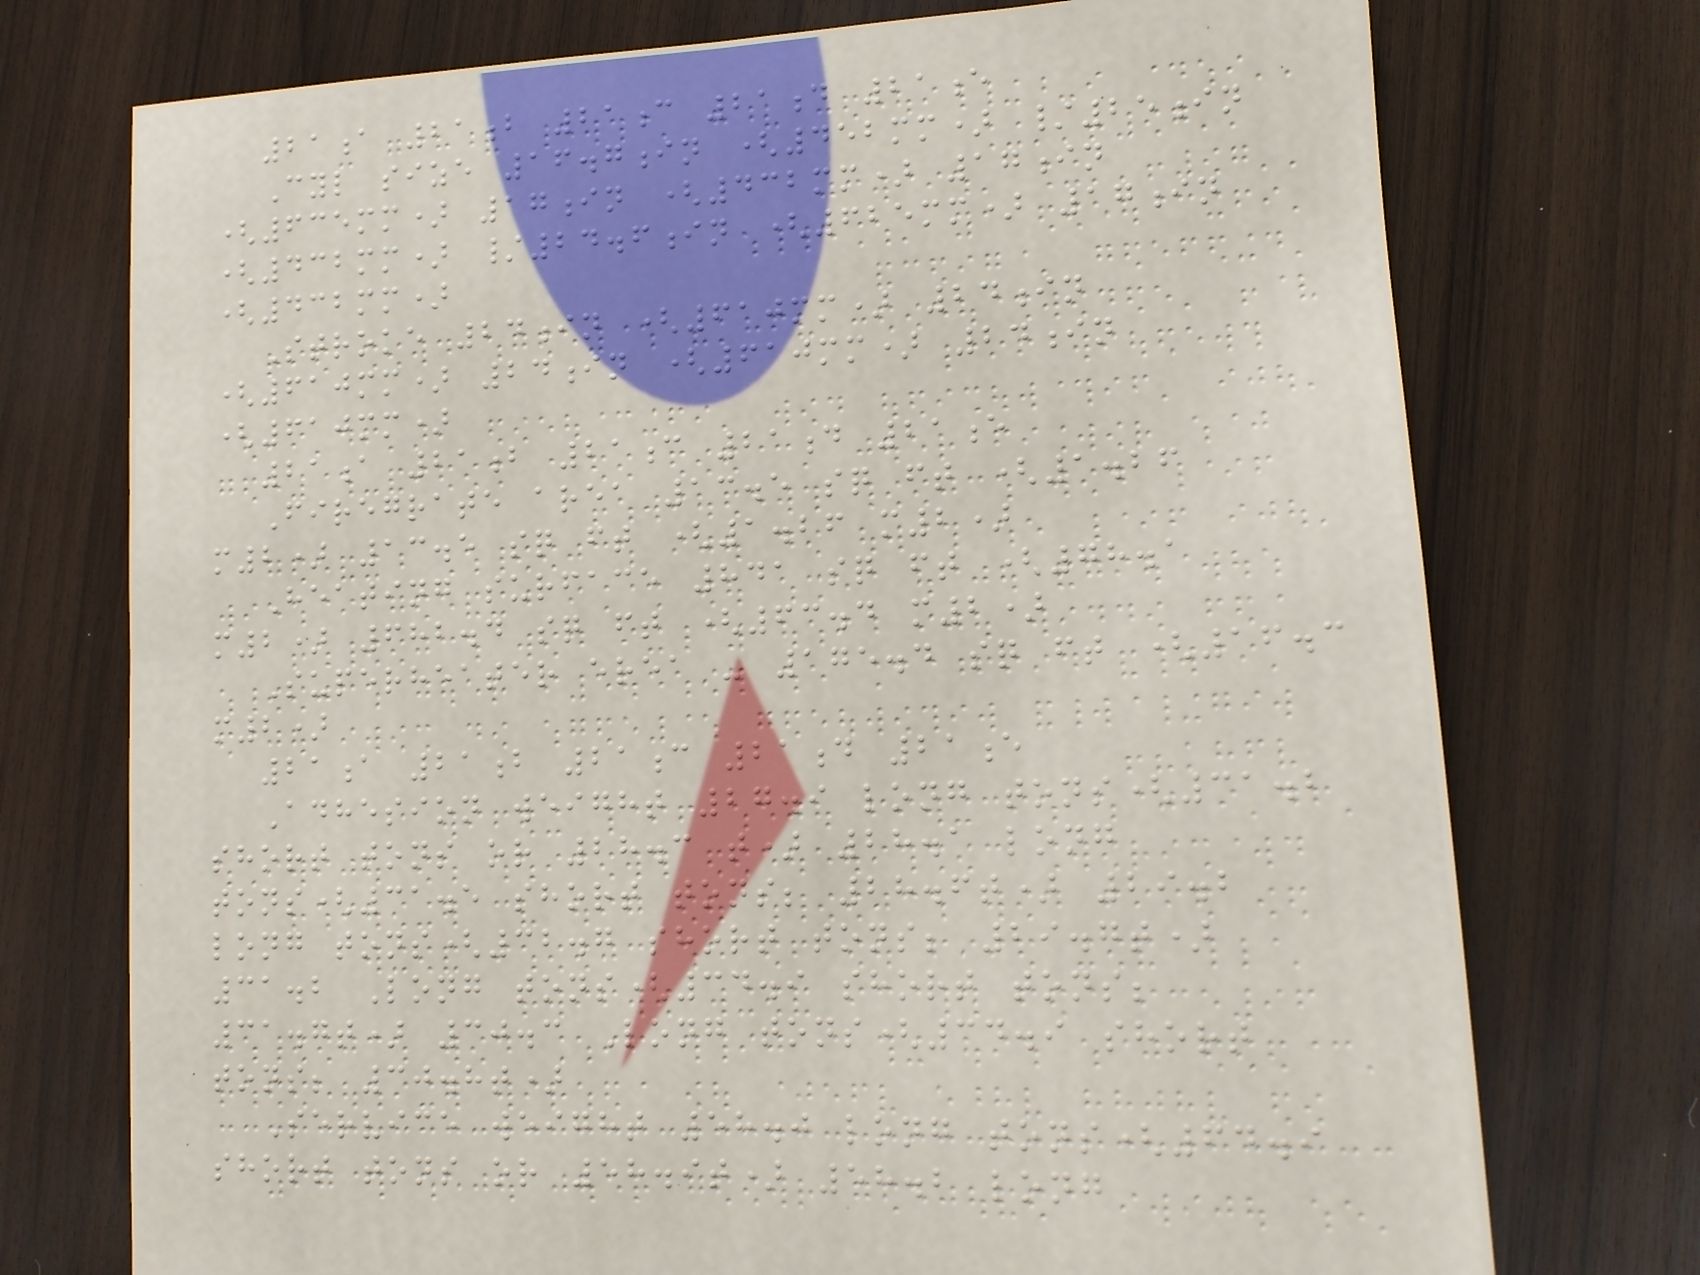21a 21b 21c 21d 21e
Cyl size 16.7in (452mm) /25in
(635mm) 17in (432mm) 17in
(432mm) /24.6in (625mm) 17in
(432mm)
Stroke 24in (610mm) 24in
(610mm) 24in (610mm) 24in
(610mm)
21a 21b 21c 21d 21e
Firegrate area 13.5 sq ft (1.26
m2) 13.5 sq ft (1.26 m2)
Heating surface 841 sq ft (78.1
m2) 682.4 sq ft (63.4 m2)
Superheater erea - 175.4 sq ft (16.3
m2)
21a 21b 21c 21d 21e
Adhesion weight 27.9 long tons(31.2
short tons or 28.3 t) 28.1 long
tons(31.5 short tons; 28.6t) 29.2
long tons(32.7 short tons; 29.7t)
31.2 Long tons(34.9 short tons;
31.7t) 30.3 Long tons(34.9 short
tons; 30.8t)
Service weight 58.0 long tons(64.9
short tons or 58.9t) 58.2 long
